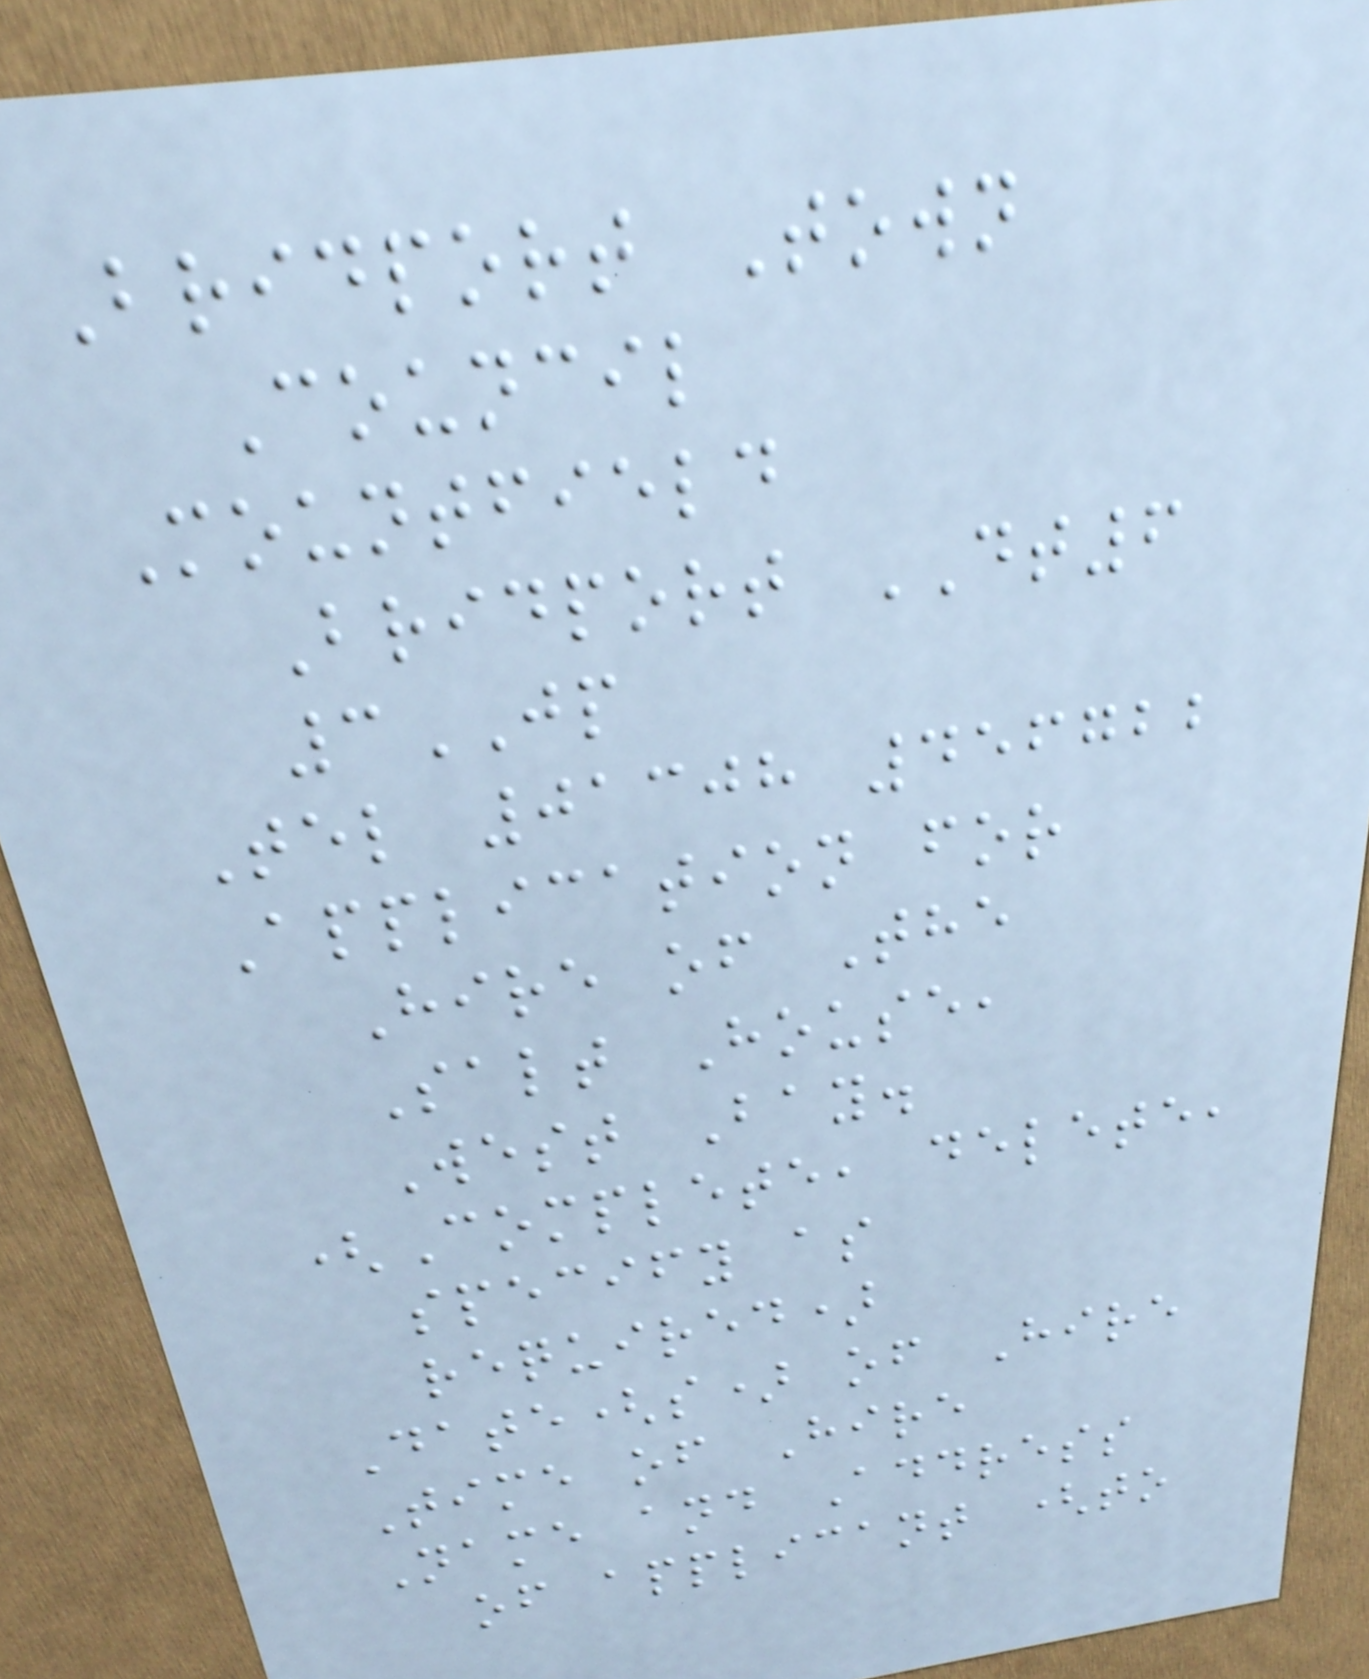Bridport Town
Council
Mountfield
Bridport DT6
3JP
Tel 01308 456722
Application for
Hire of The
Salt House,
West Bay.
(Complete, delete,
specify as
required)
Date(s) of Hire
Time of Hire
Name and Address
of applicant (to
